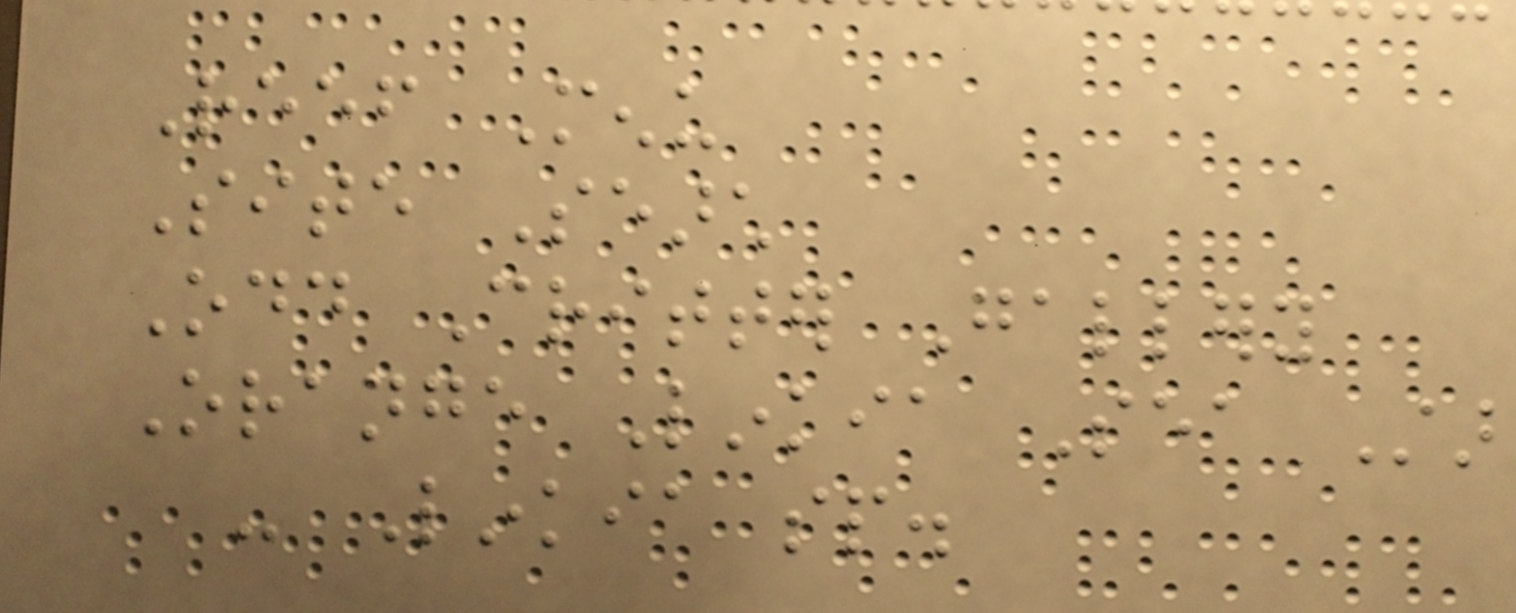Reef Menu
Site Search
Odd Critter Gallery
Orange Linkia Sea Star
- Linkia sp.
